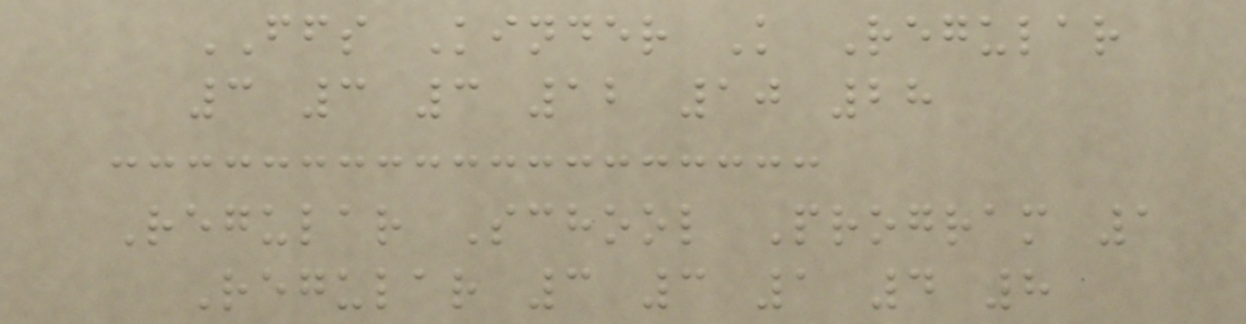FFS Kinder K Regular
3 3 3 12 10 28
Regular School Program 1
Regular 3 3 1 4 8
